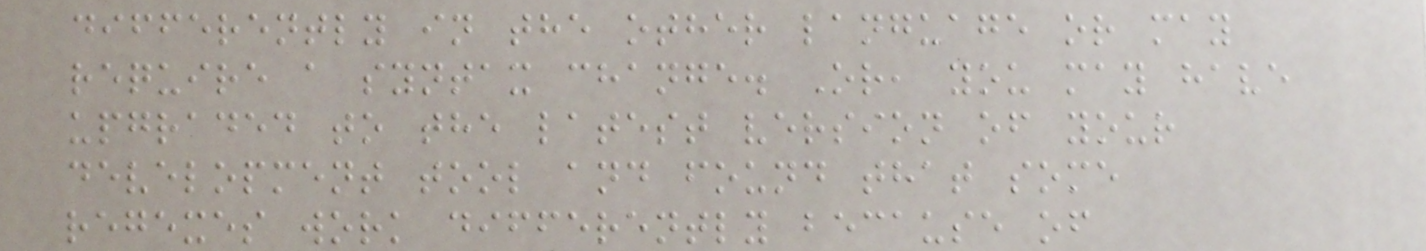differently in the other language or may
require a syntax change. Or, you may have
upgraded to the latest version of your
development tool and found that some
regexes work differently because of
